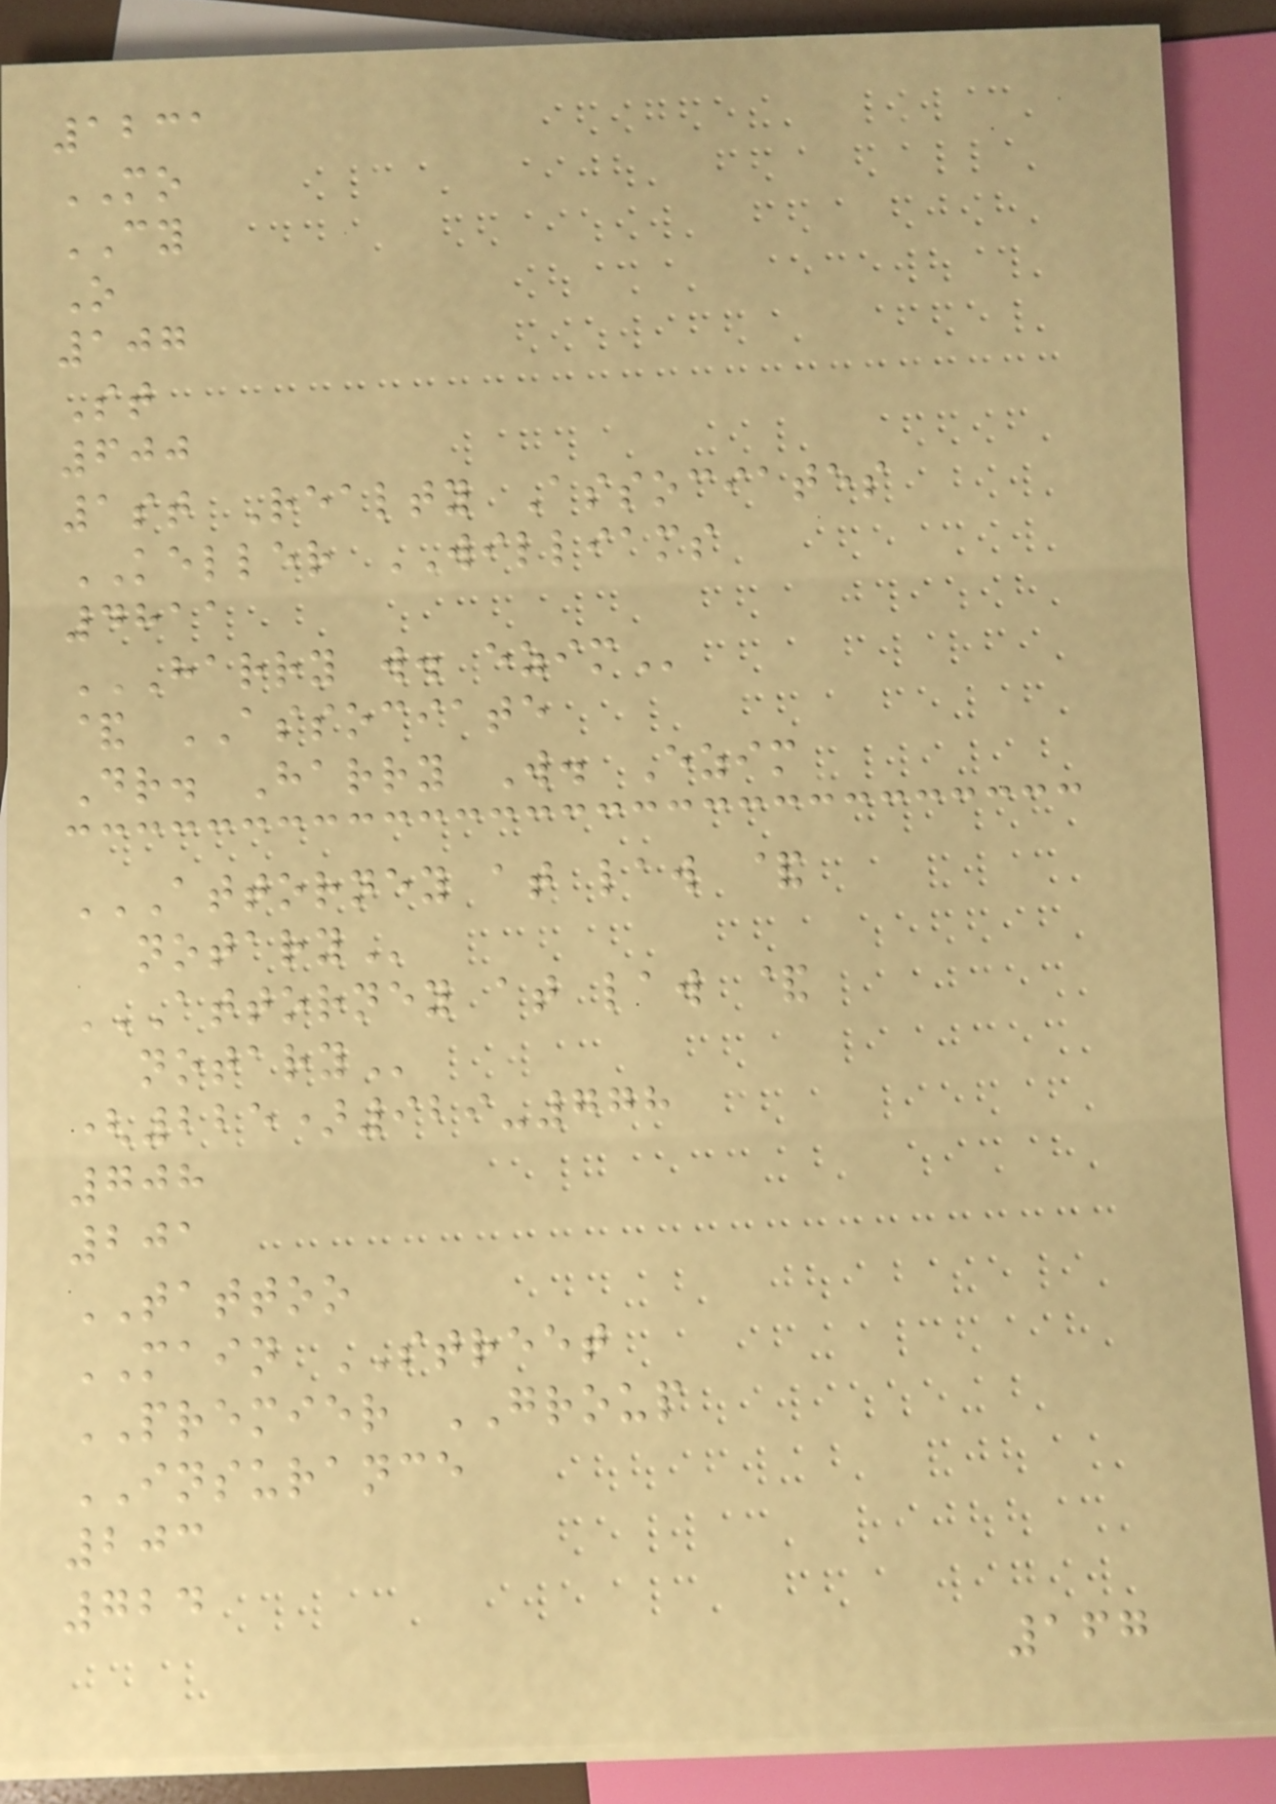1231
MO
CY
O
107
St
600
1st Realty Associates
KELLER WILLIAMS
4811
HARRY W. EZIM
& ASSOCIATE
Dr. Harry W. Ezim
ATTORNEY AT LAW &
NOTARY
ATTORNEY AT LAW &
NOTARY
(225)929-778
708
201
TATTOO
MAIN STREET
PREMIER GROUP
INSURANCE
203
724
167
